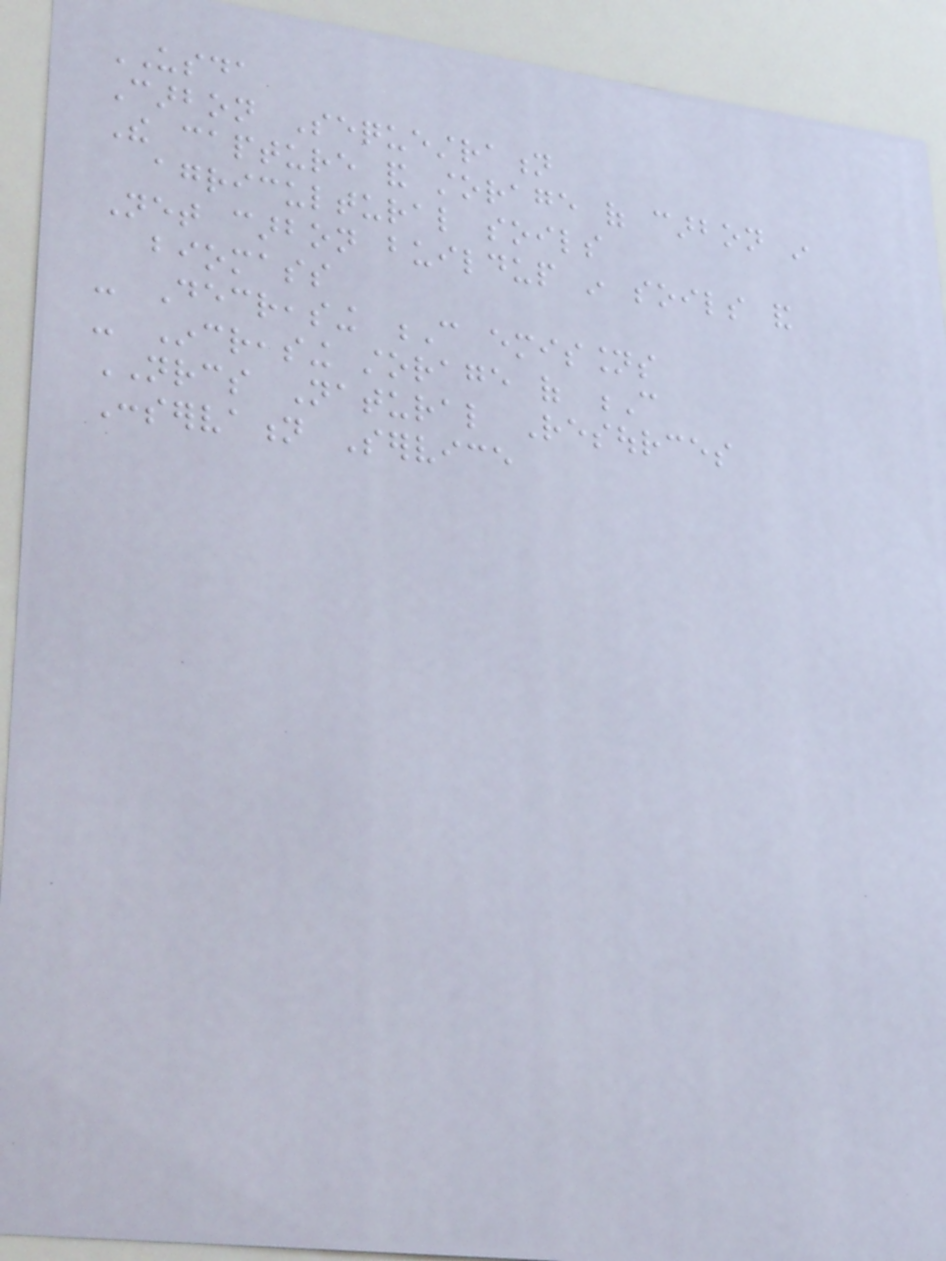USDA
Carbon Sequestration
The capture and storage of carbon in
agricultural soils
Net carbon buildup in soils and
biomass
- Decreasing C emissions
- Increasing storage of C
NRCS Natural Resources
Conservation Service
